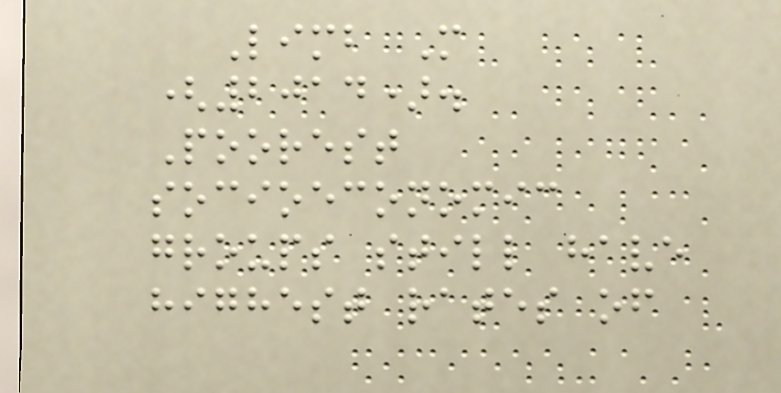Limb M
(2014).
Poorest
socioeconomic
groups still have
highest rates of
